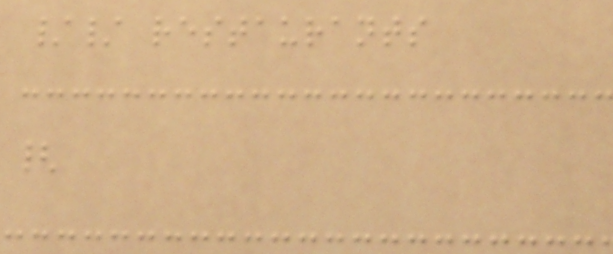// restaurants
{
